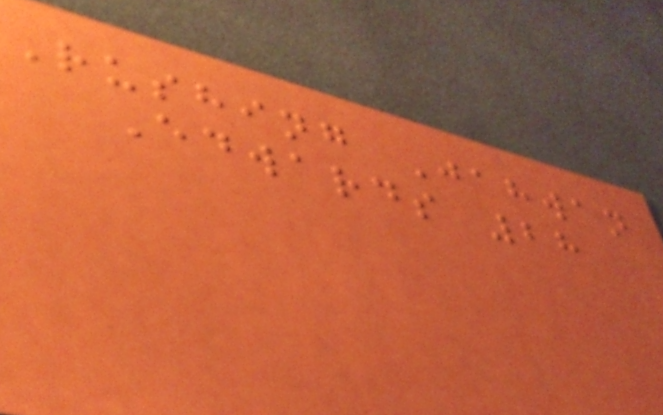Rushing Jahwan
Edwards 28
